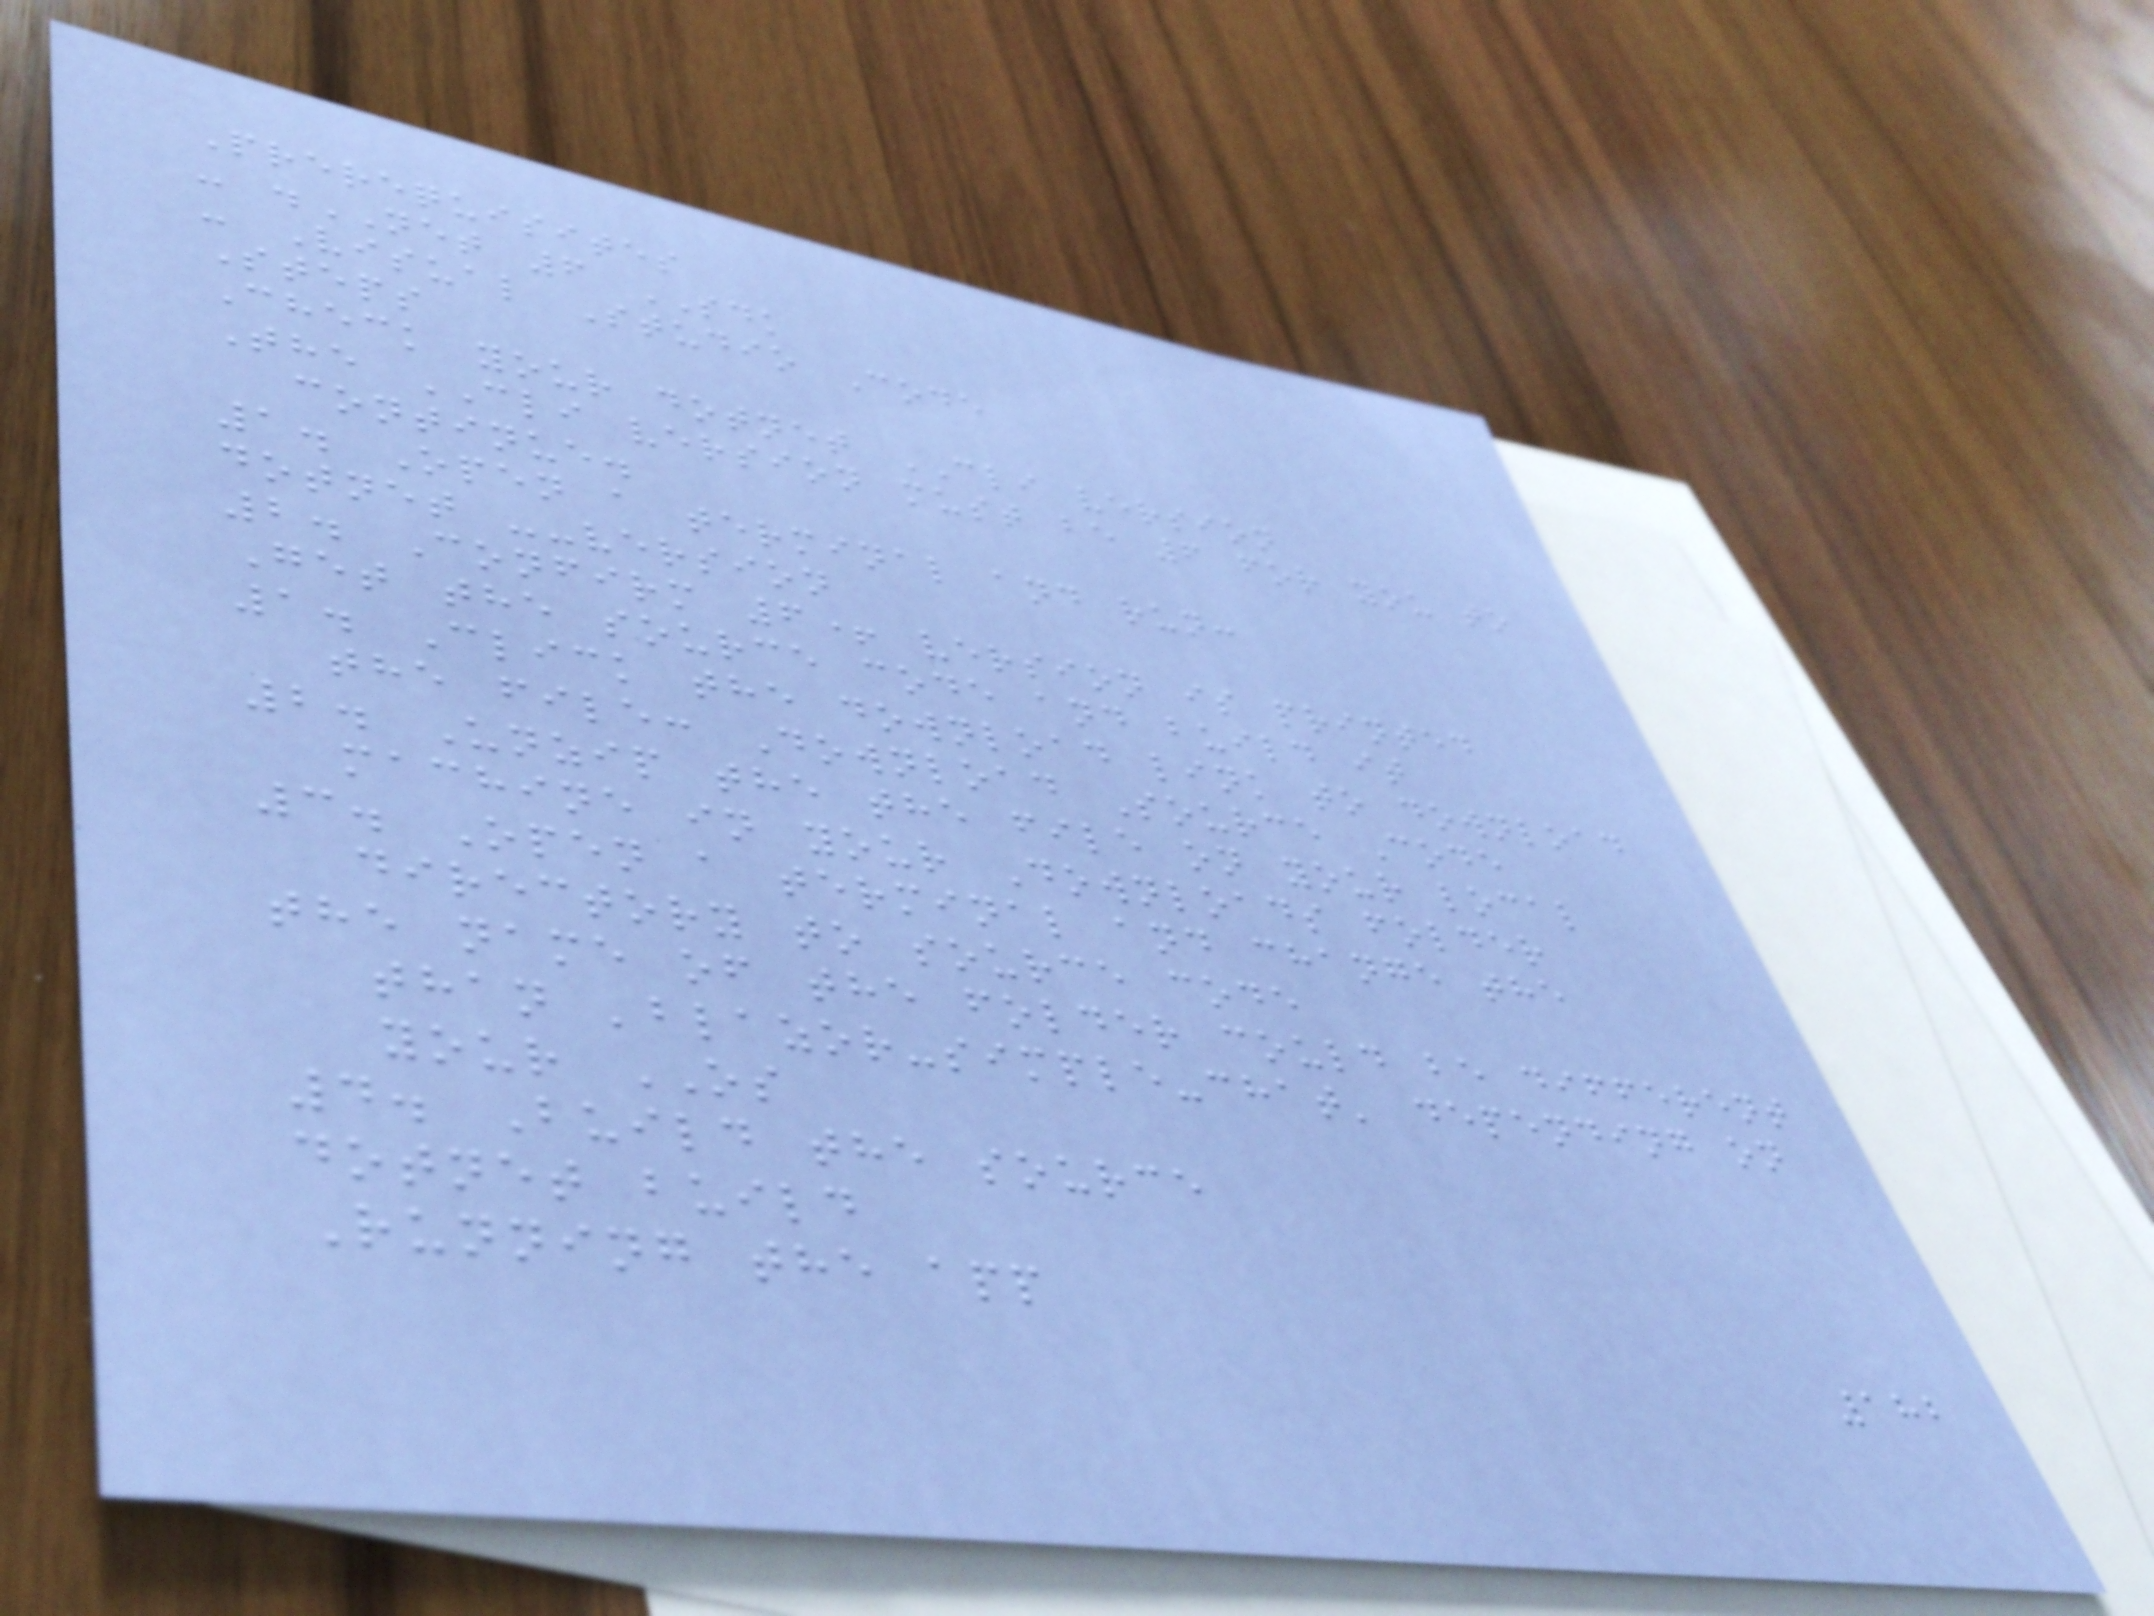Prerequisites
- .NET 6 SDK
- Visual Studio Code
Steps
Check your dotnet CLI version
The CLI version must be 6 for you to
continue.
1. Open a terminal and run:
dotnet --version
2. Confirm 6+ version is printed
Get the source code and build it
1. Click the download link to download
the file: Download Source Code
2. Unzip the the file on your local
machine in your Downloads folder
3. Open a terminal and change the
directory to source code
the name of the folder could be different
than 'blazor-simple-chat' depending on
your OS
4. Build the source
dotnet build
Running the app
182
